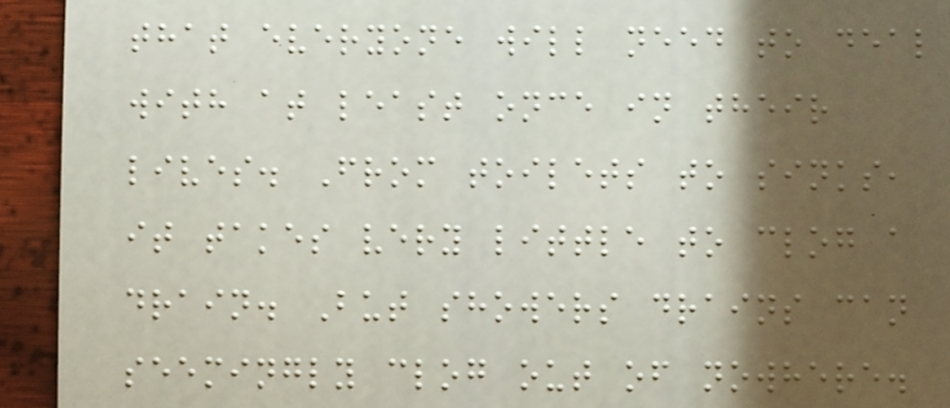that everyone will need to deal
with at least once in their
lives. From toilets to sinks,
it takes very little to clog a
drain. But showers drains can
seemingly clog out of nowhere.
